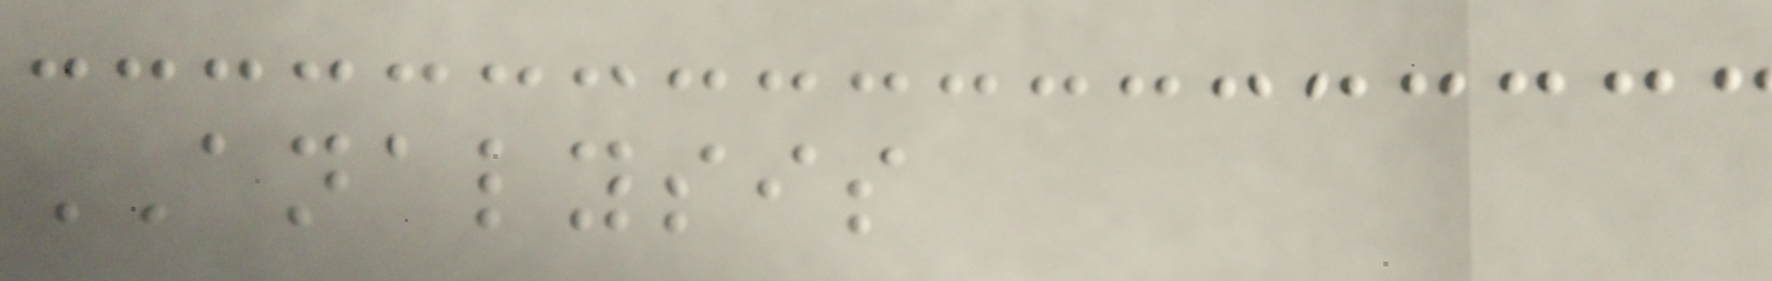ANALYSIS
